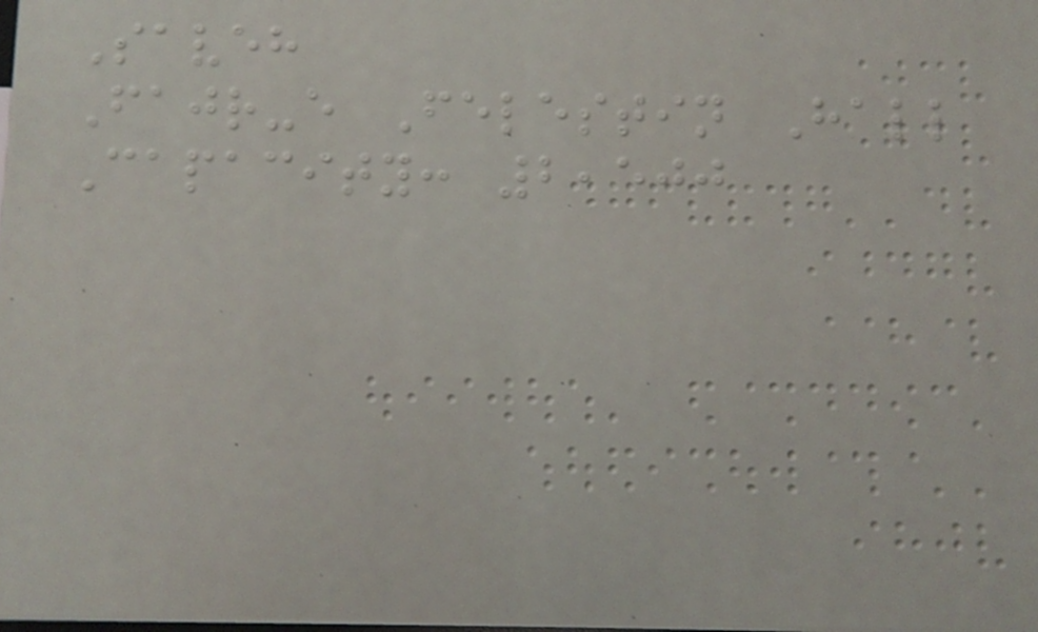Saveh
Fajr-e Felestin Hall
Capacity: 2,500
